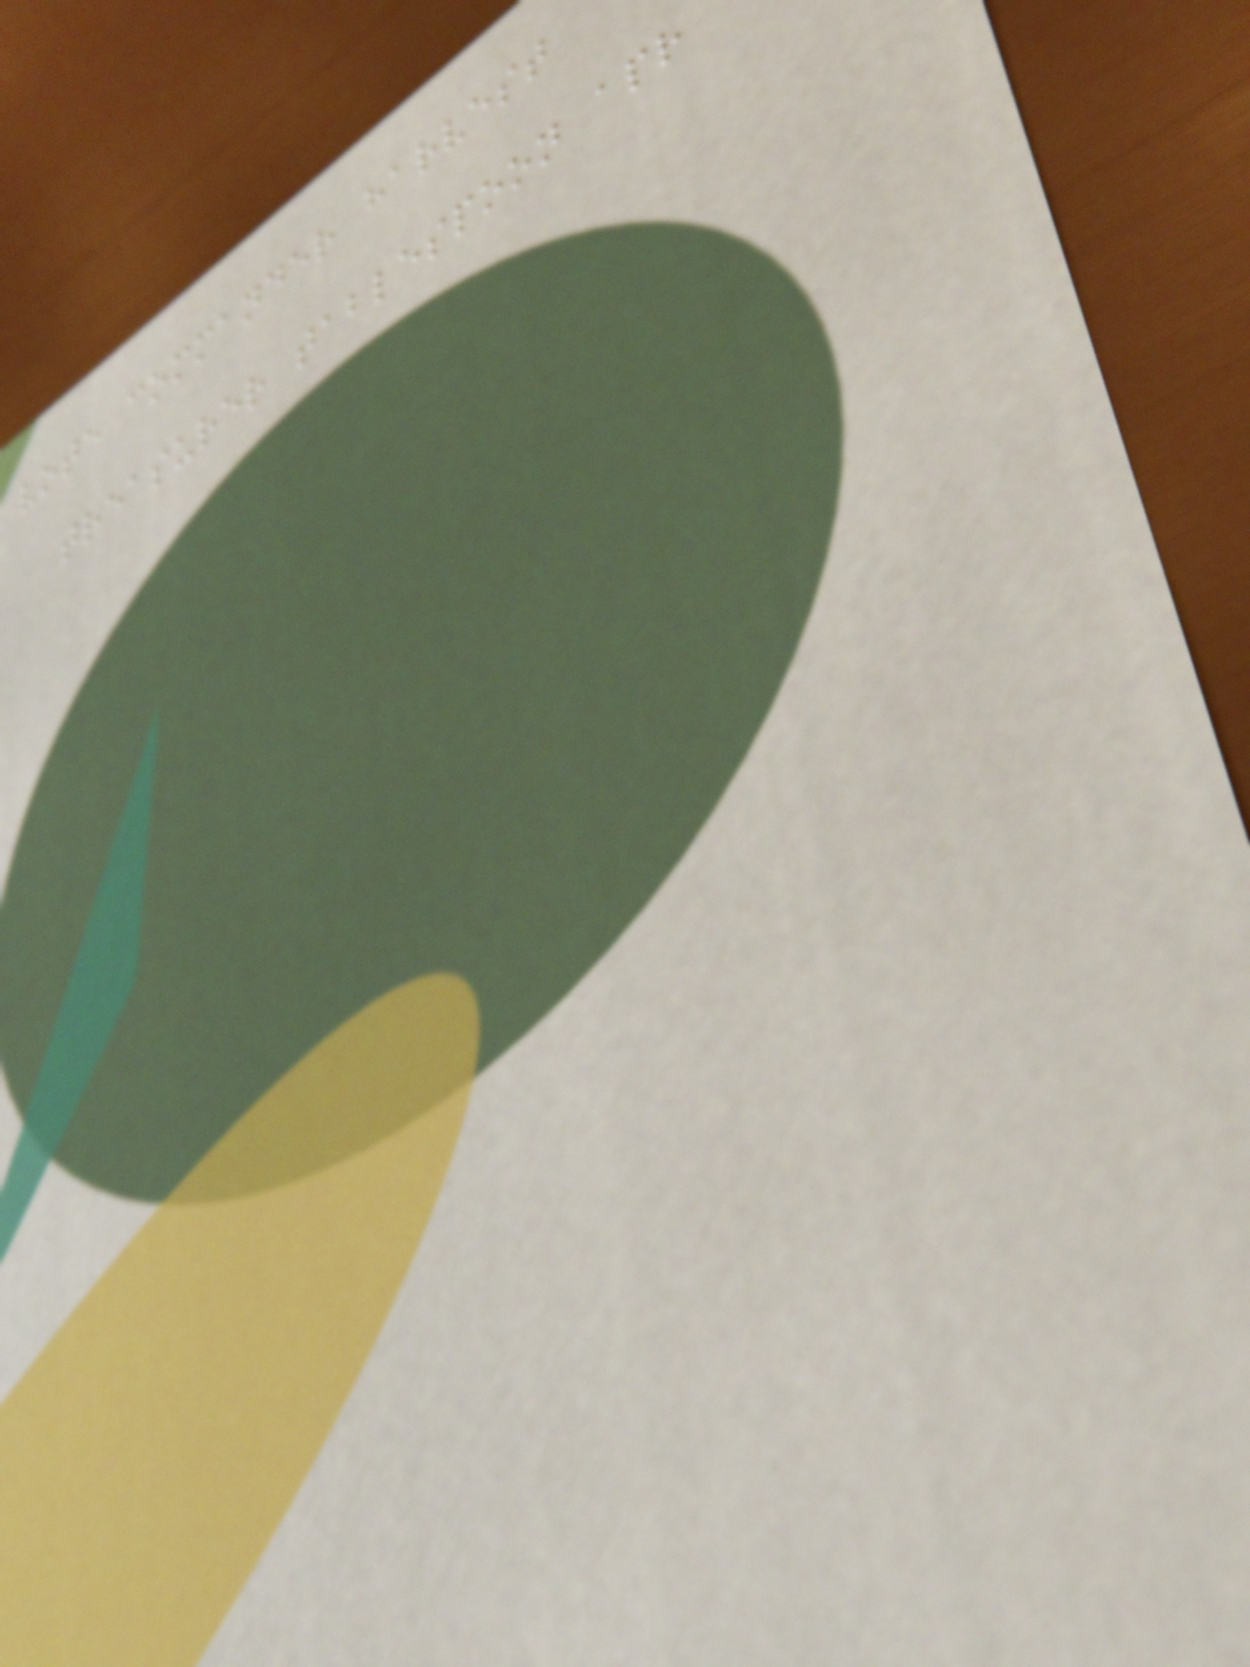vote commander harvest
treasurer tablespoon apr
